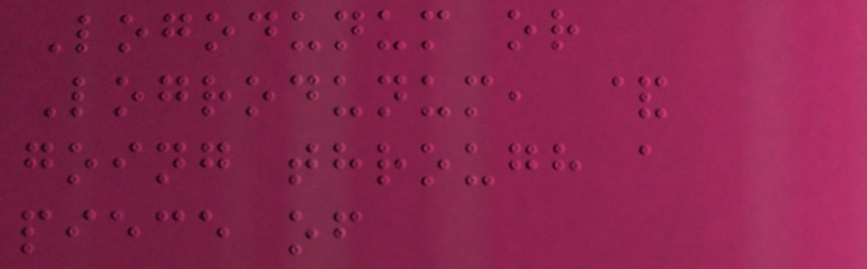Logodunum or
Logrodunum, &
going through a
piece of
